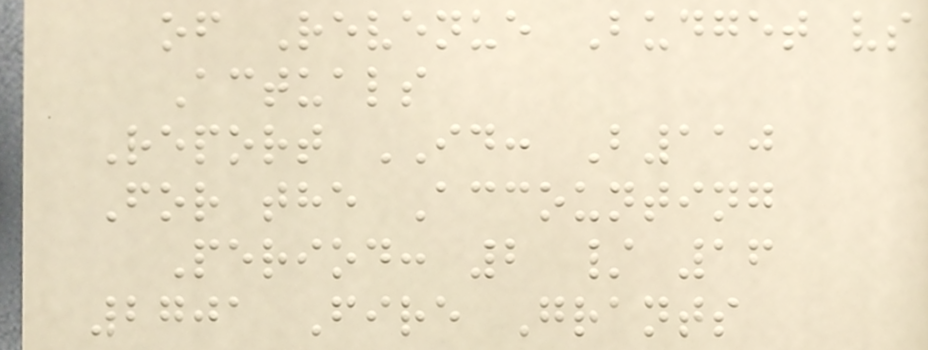of Revenue Budget vs
Actuals
Report ID: B110
For the Accounting
Period: 2 / 16
2701 Fire Grants
